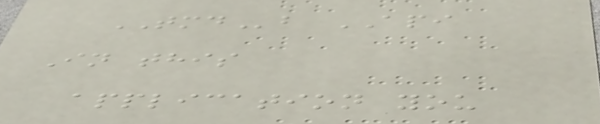TMDb API
In this
application you
